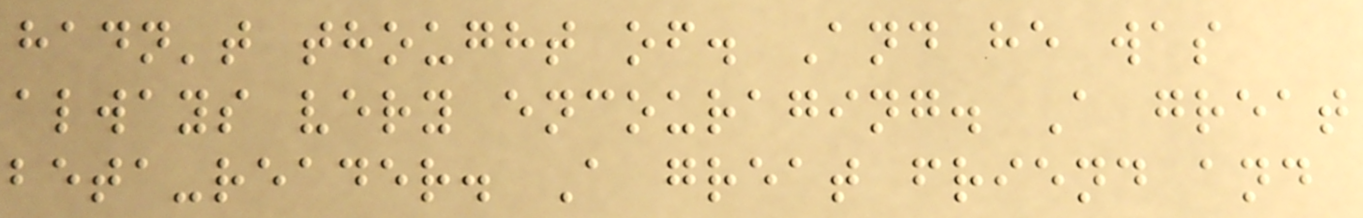hadn't thought of. And he was
always very encouraging. A great
beta-reader. A great friend and
